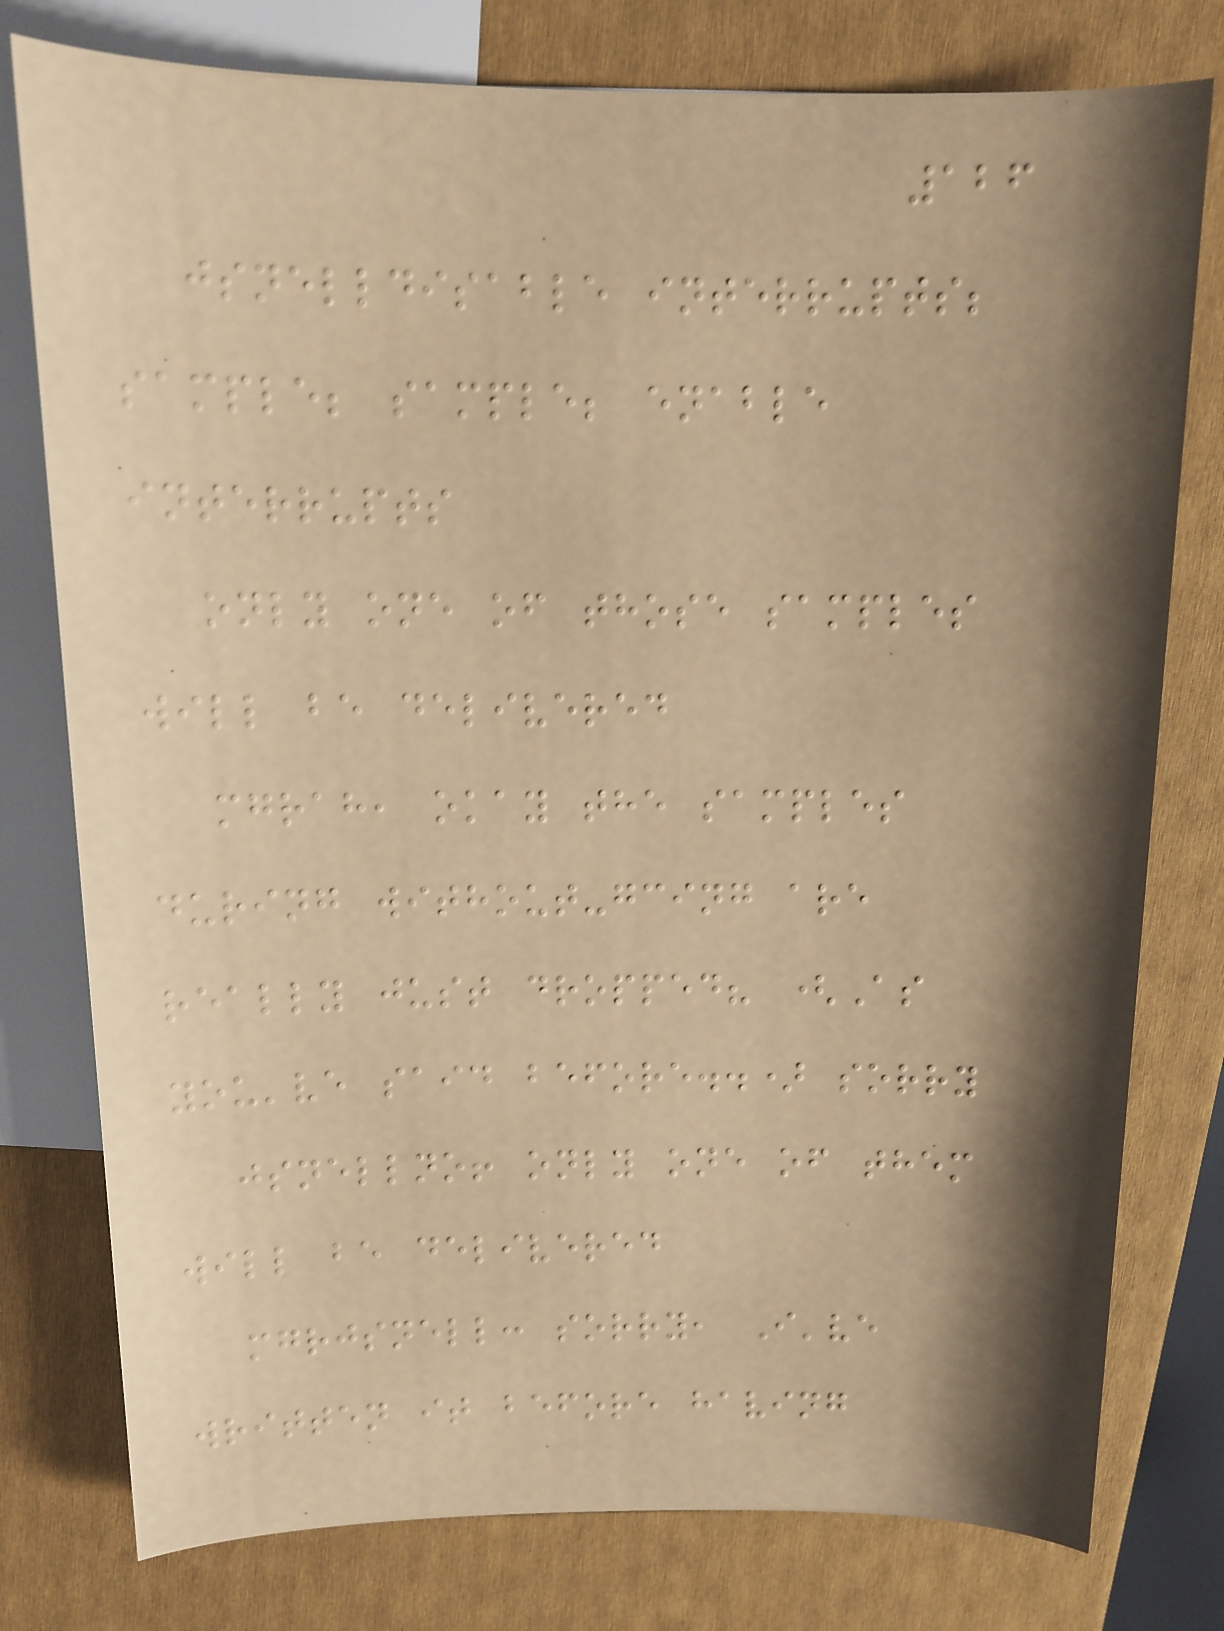126
jsnelldisable interrupts;
sample; sample; enable
interrupts
only one of those samples
will be delivered
mgrah, okay the samples
during without-gcing are
really just dropped? (As
you've said before..) sorry
jsnellno! only one of them
will be delivered
mgrjsnell: sorry, I've
written it before having
